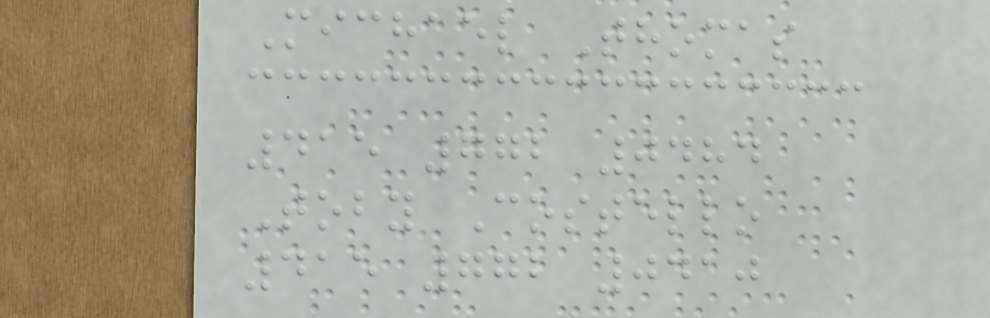Michael Thomas
415 772 0484
Toby Costello
415 772 0410
